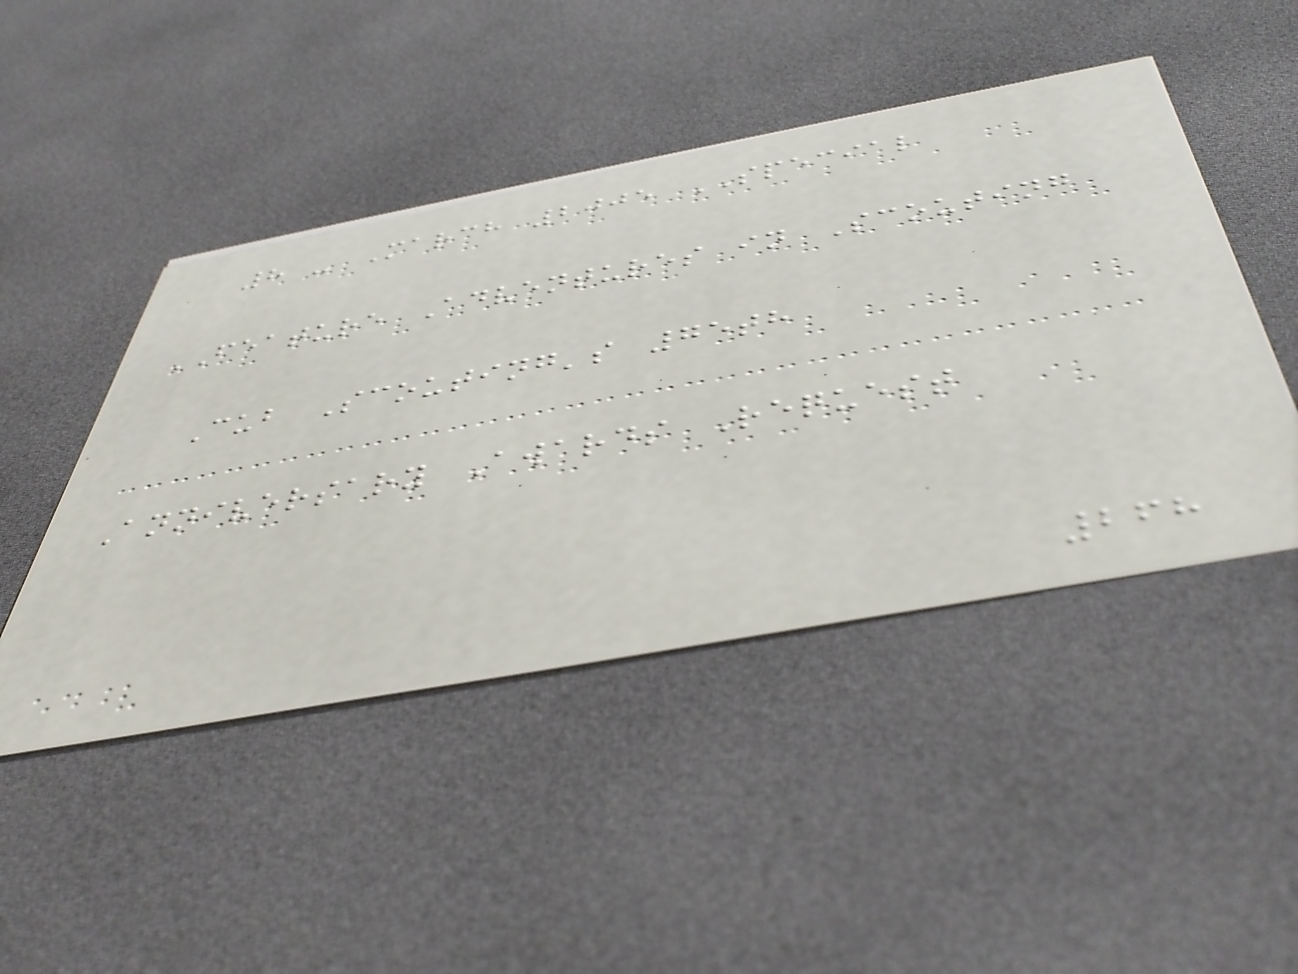8 - March 2005 SPECIAL
FEATURE Adventures in Scouting
Cub Scouting's 75th
Anniversary Awards Request
268
